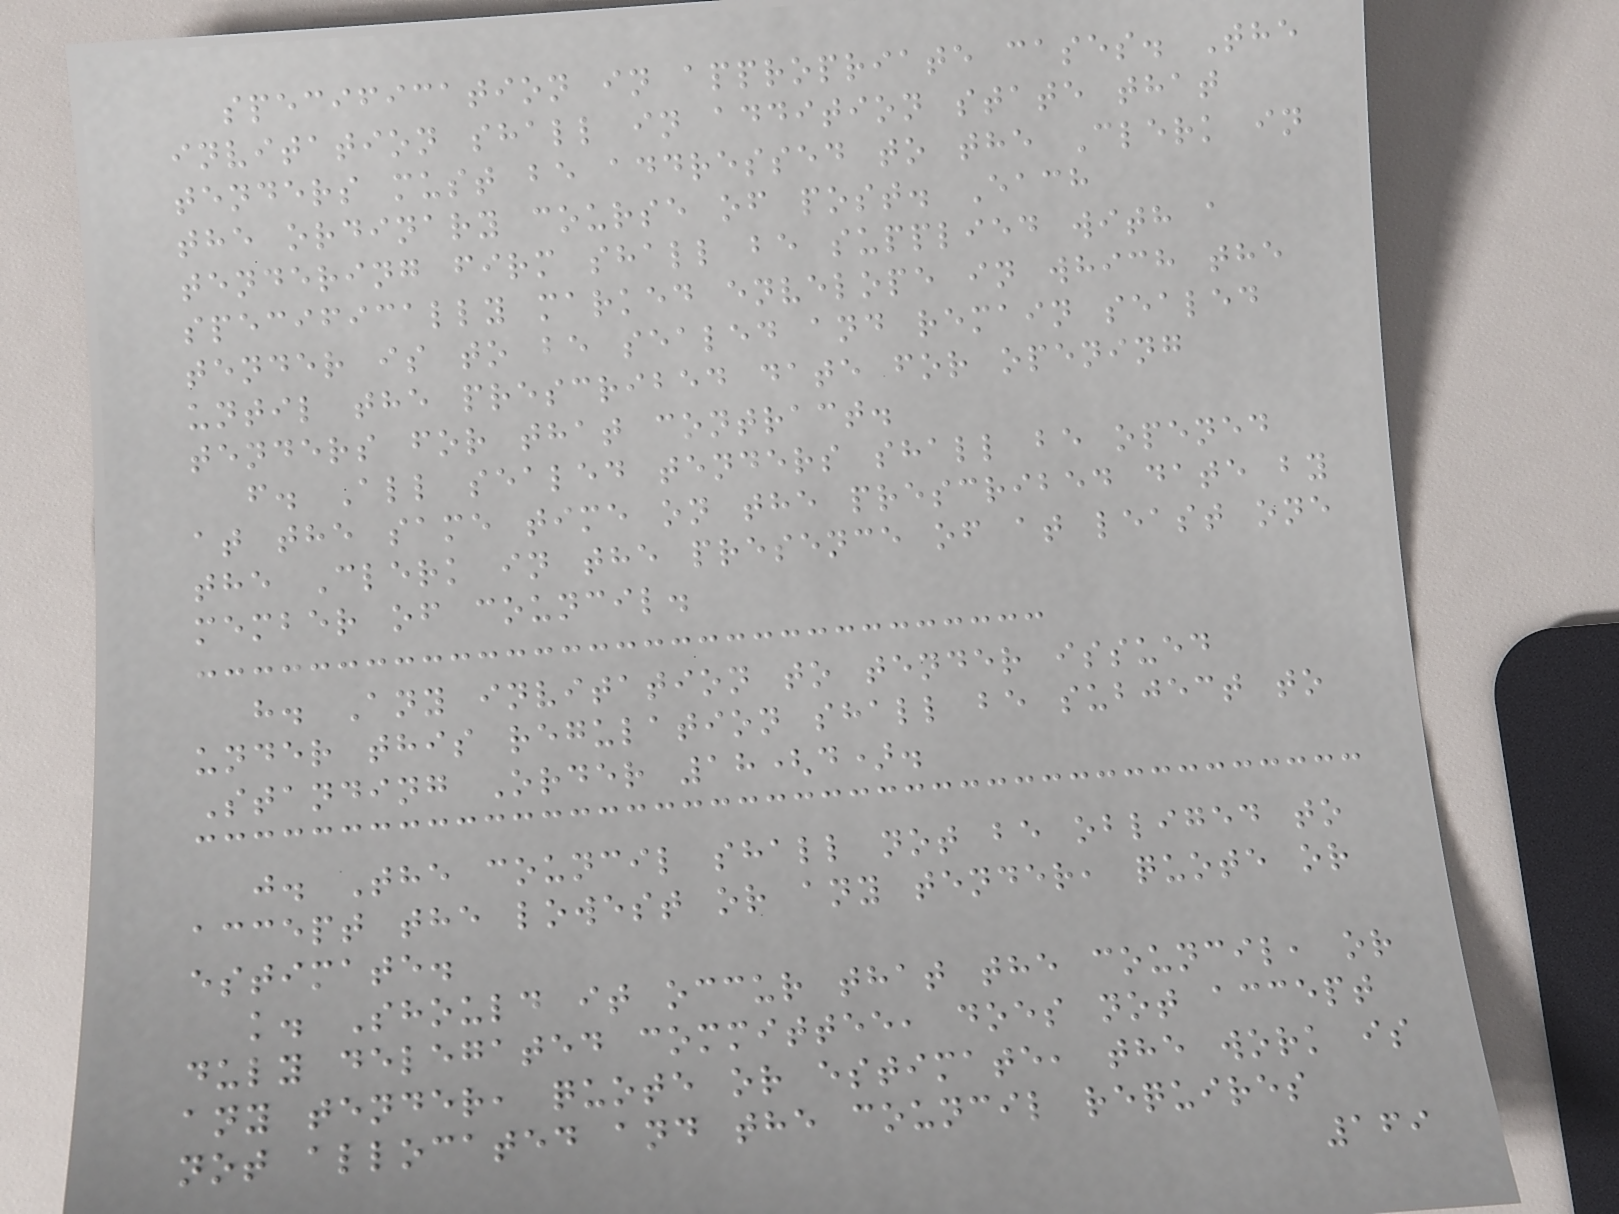specification in appropriate cases. The
invitation shall in addition state that
tenders must be addressed to the Clerk in
the ordinary course of post. Each
tendering firm shall be supplied with a
specifically marked envelope in which the
tender is to be sealed and remain sealed
until the prescribed date for opening
tenders for that contract.
f. All sealed tenders shall be opened
at the same time on the prescribed date by
the Clerk in the presence of at least one
member of council.
h. Any invitation to tender issued
under this regulation shall be subject to
Standing Order 18(d).
j. The council shall not be obliged to
accept the lowest or any tender, quote or
estimate.
k. Should it occur that the council, or
duly delegated committee, does not accept
any tender, quote or estimate, the work is
not allocated and the council requires
169
